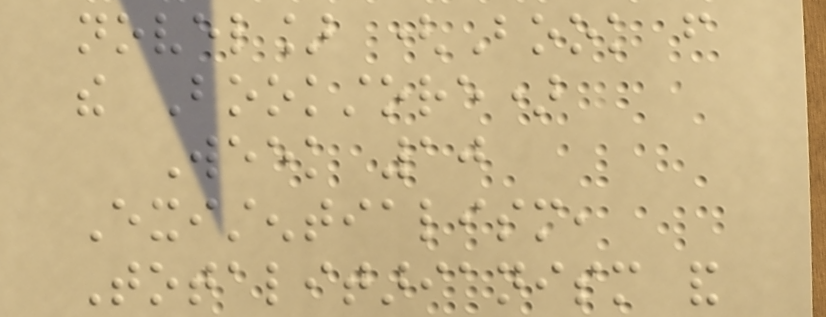novel] (Book from
the Bookstore)
Week 10
Existentialism,
Totalitarianism and
